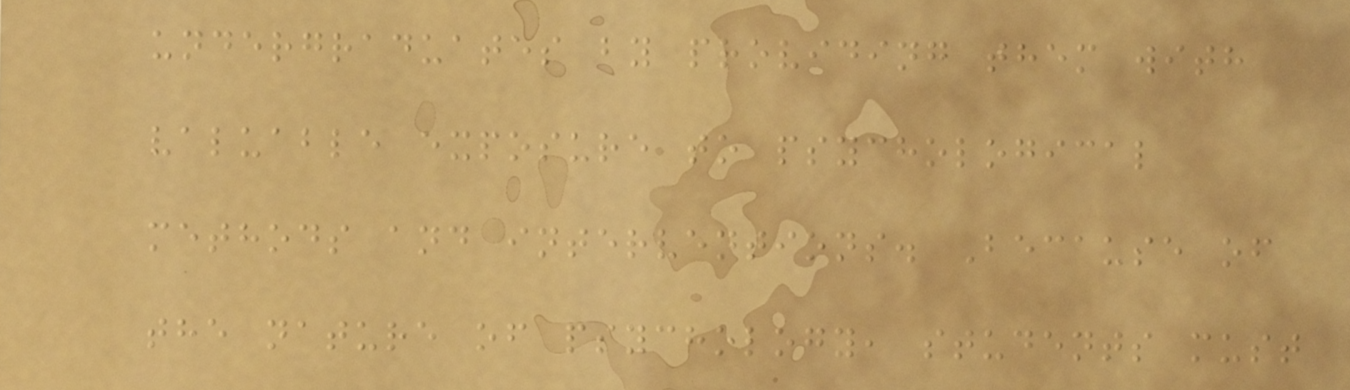undergraduates by providing them with
valuable exposure to psychological
methods and interventions. Because of
the nature of psychology, students must
